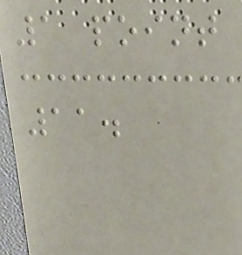1 point
11.
